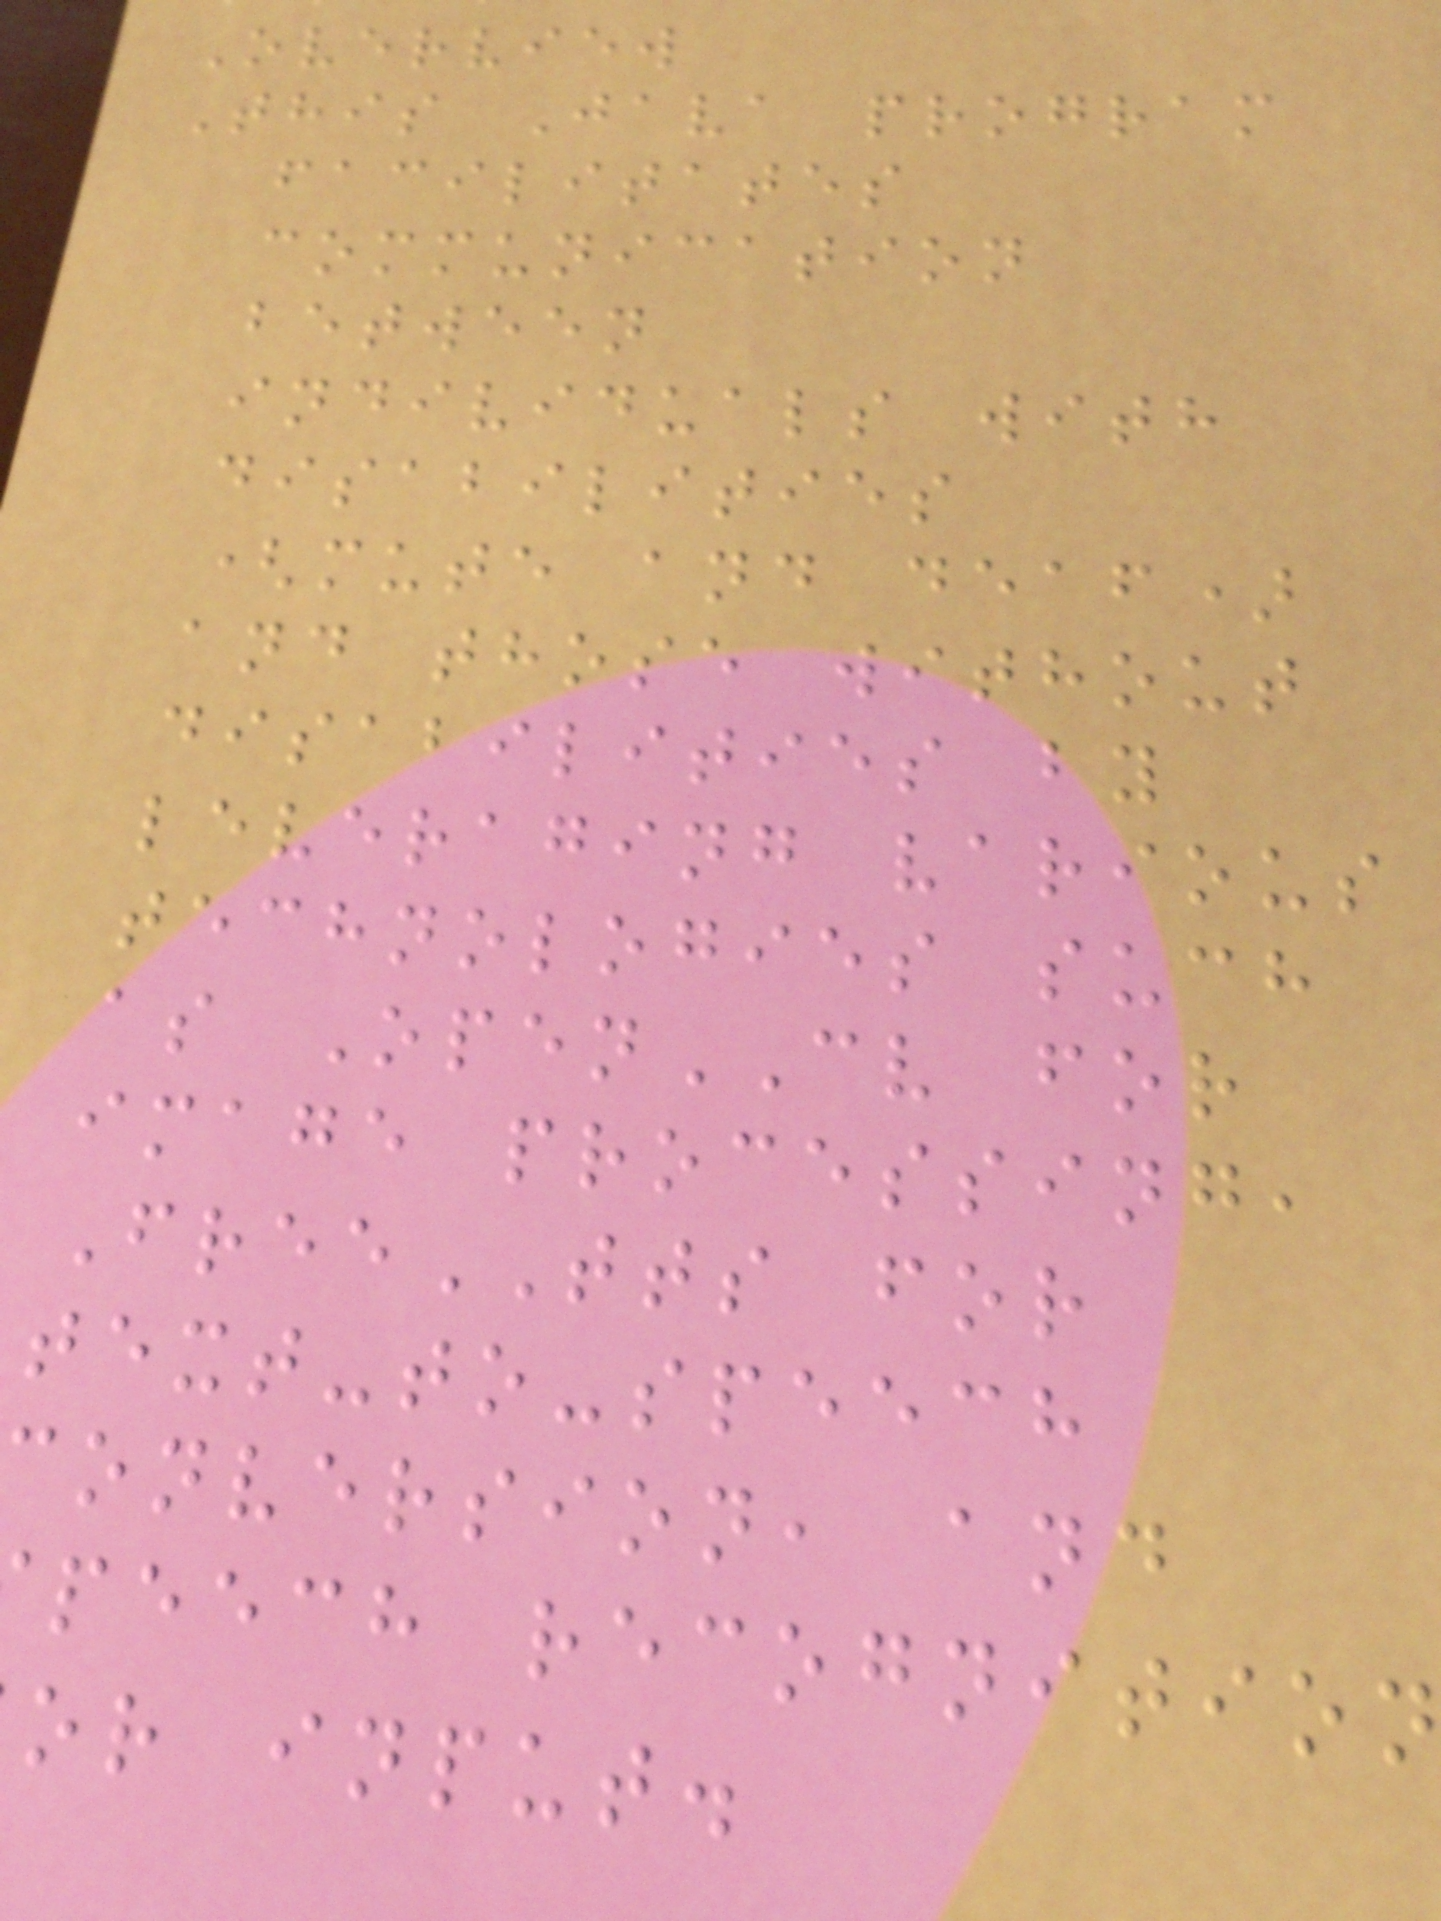Overview
This Java program
facilitates
communication
between
individuals with
disabilities
(mute and deaf)
and those without
disabilities by
leveraging various
technologies such
as OpenCV for
image processing,
FreeTTS for
text-to-speech
onversion, and
peech recognition
or input.
